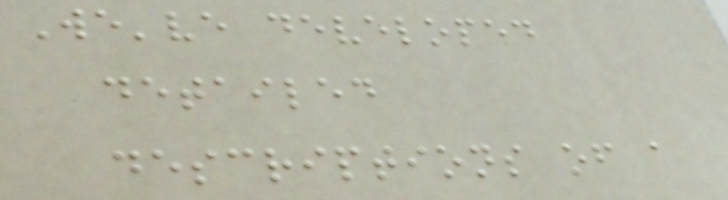We've developed
detailed
descriptions of a
